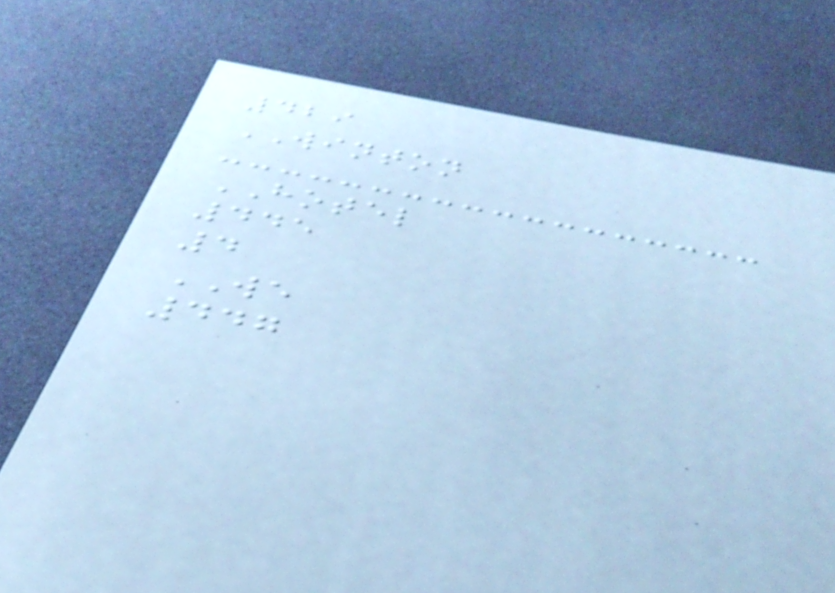429
WINTON
HOTEL
445
4
WE
447
